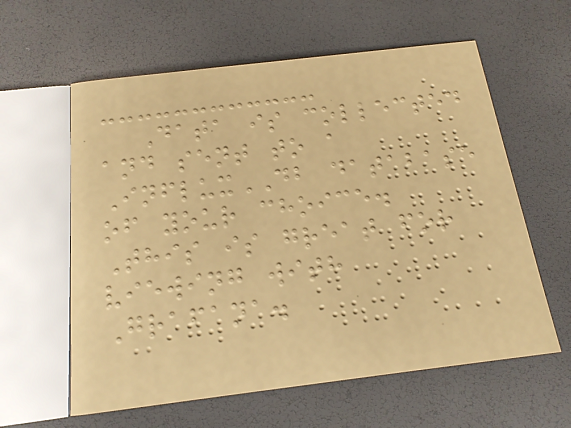Data is collected
and sent to a
InfluxDB database
of your choice.
This is great for
viewing with
Grafana.
